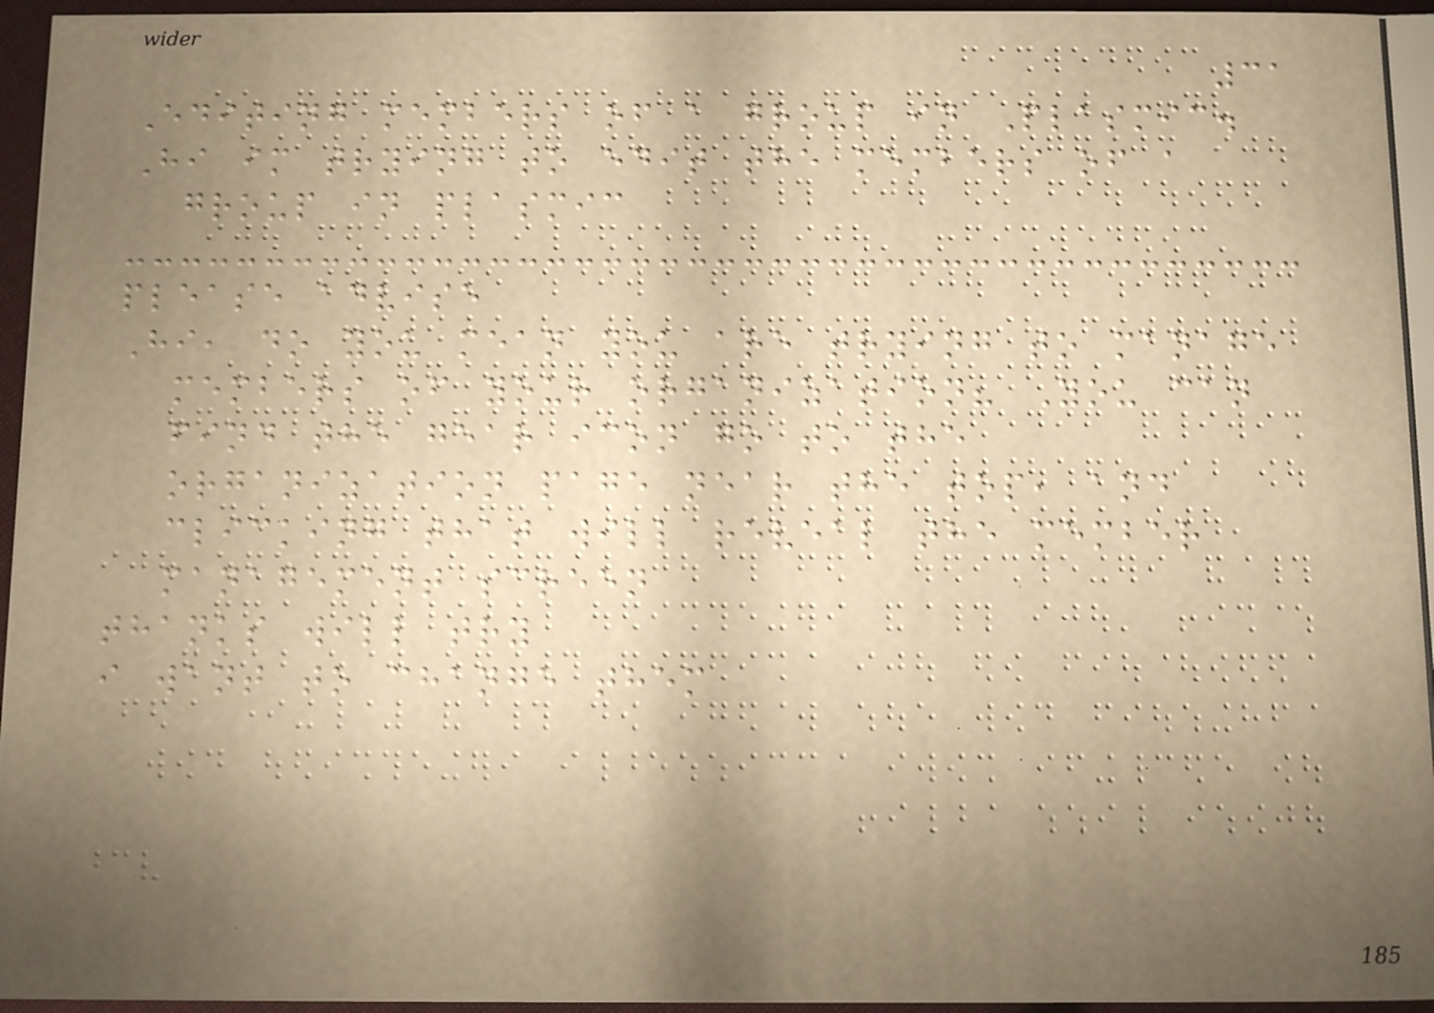31
Editing members of a group in Plasmic.
Hi im trying to edit the members of a
group in plasmic
please advise
Hi, do you mean you are trying to manage
members of your organization? You can
find the gear icon go to the
organization page near the top, and
clicking that will reveal the member
management screen
thanks will try
i want to change them
